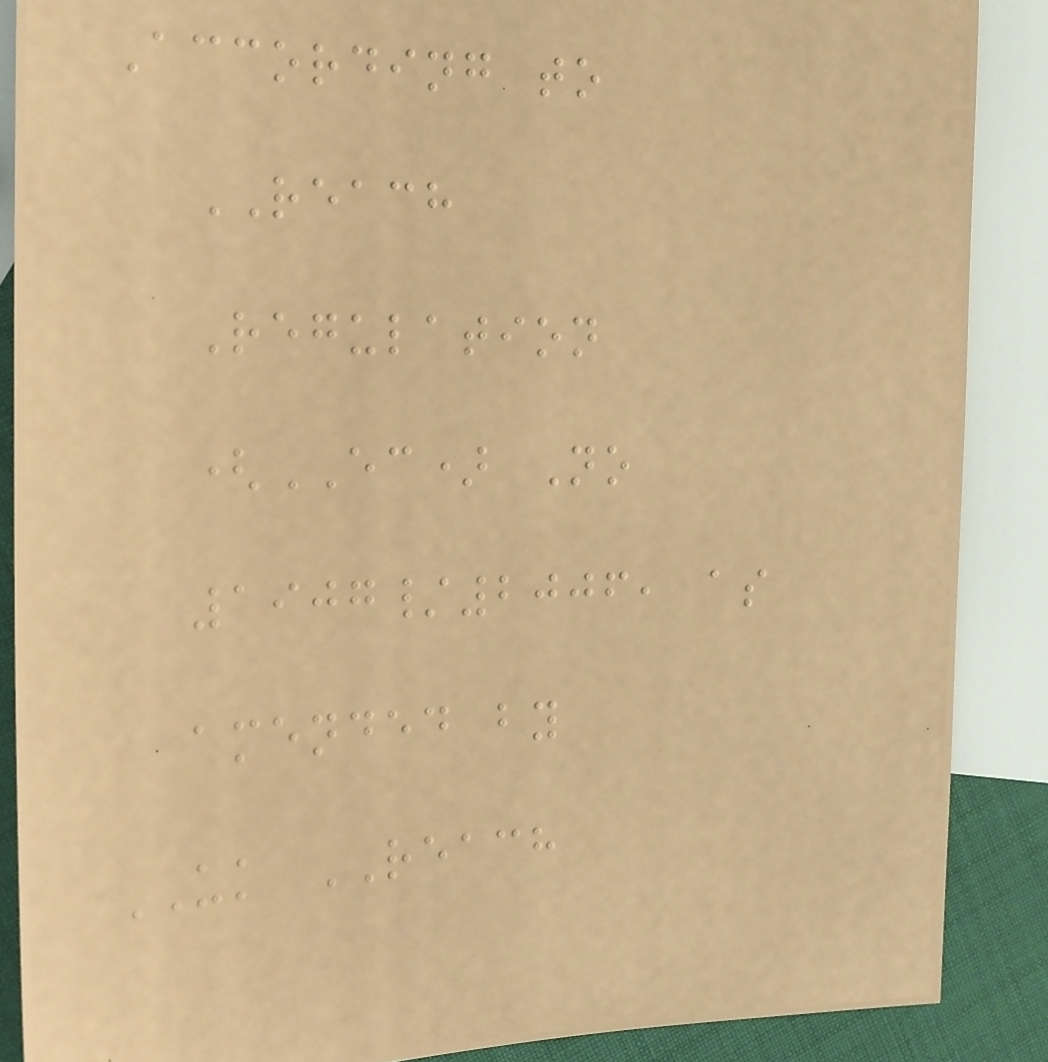According to
REACH
Regulation
(EC) No
1907/2006, as
amended by
UK REACH
